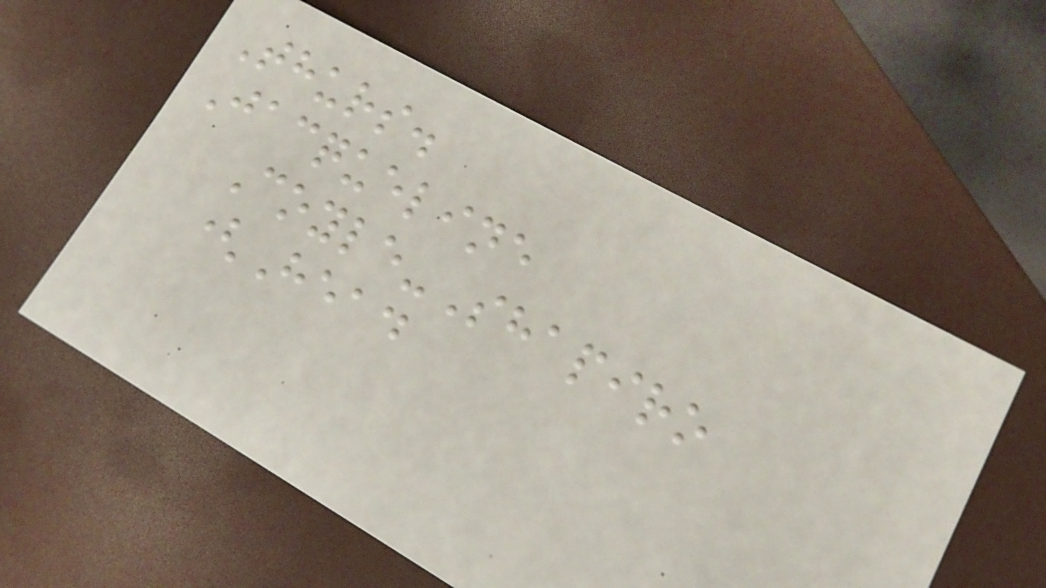Thurs.
Jacqueline
Coyle-Shapiro
(Head
